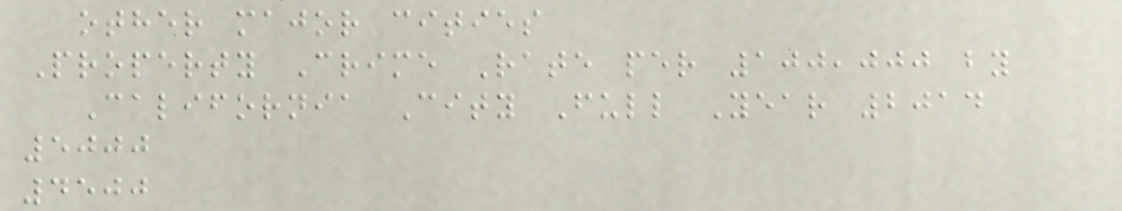other major cities
Property Crime Rate per 100,000 by
California City Full Year 2014
5000
4500
